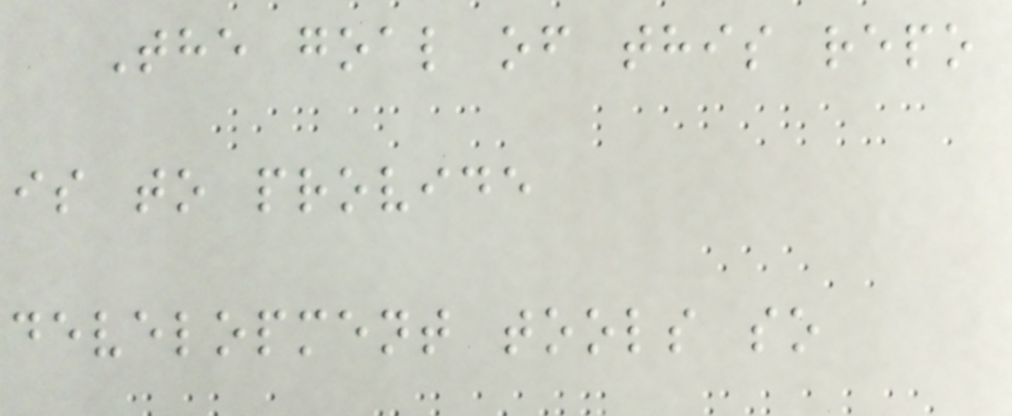The goal of this repo
is to provide
development tools so
